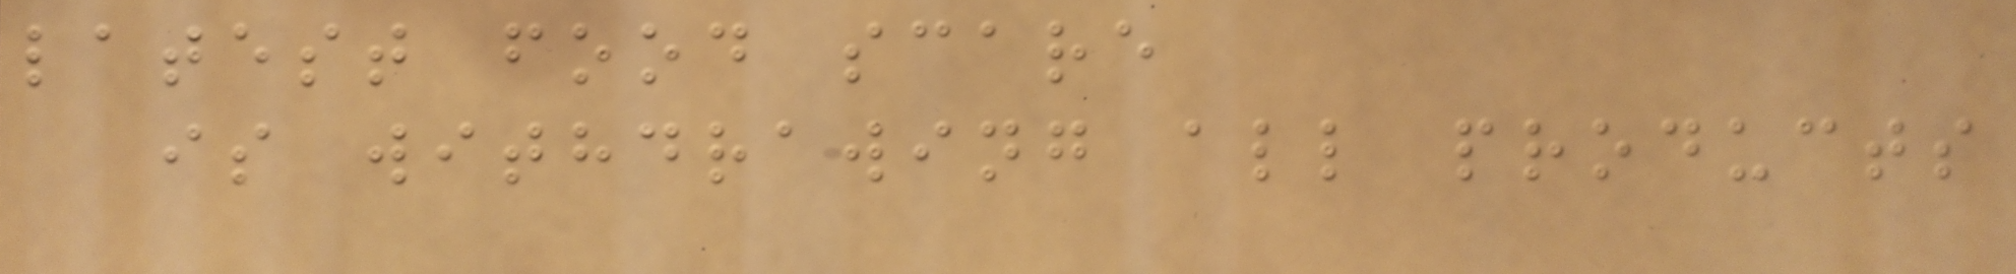latest food scare
is withdrawing all products
